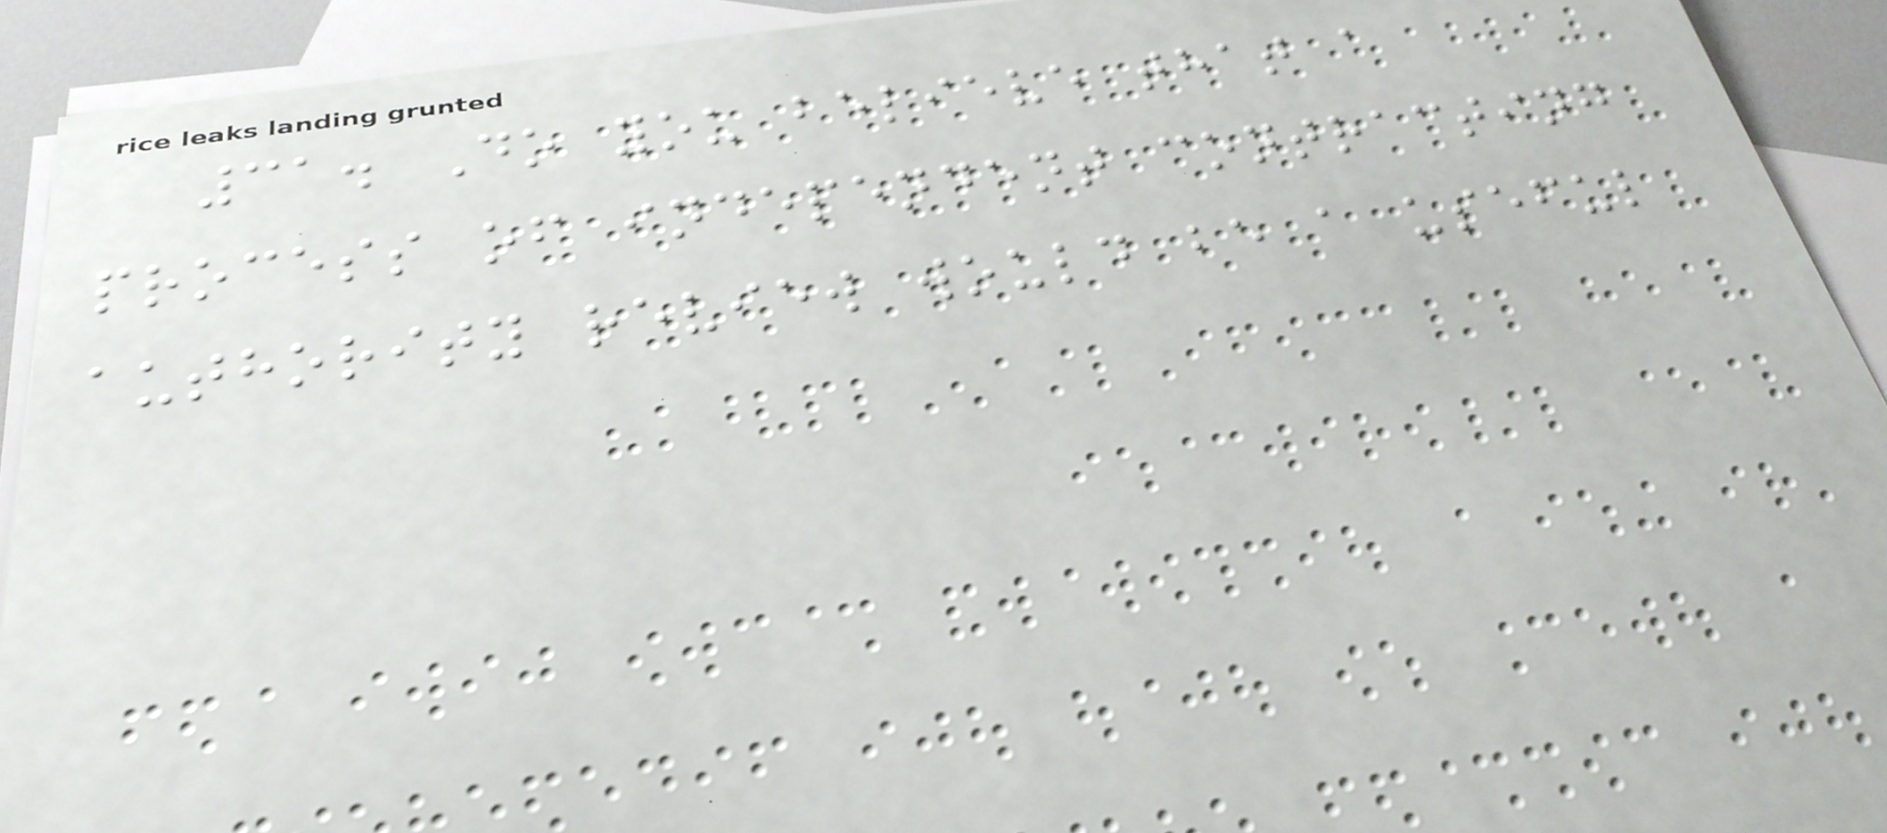31. Do you believe that a
process of independent contracting
authority review would be a useful
